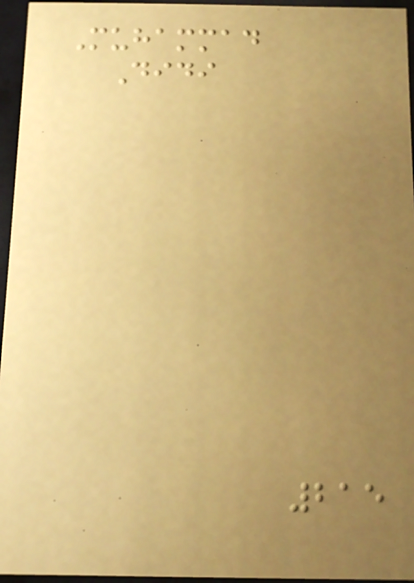Muhammad
Didi
215
